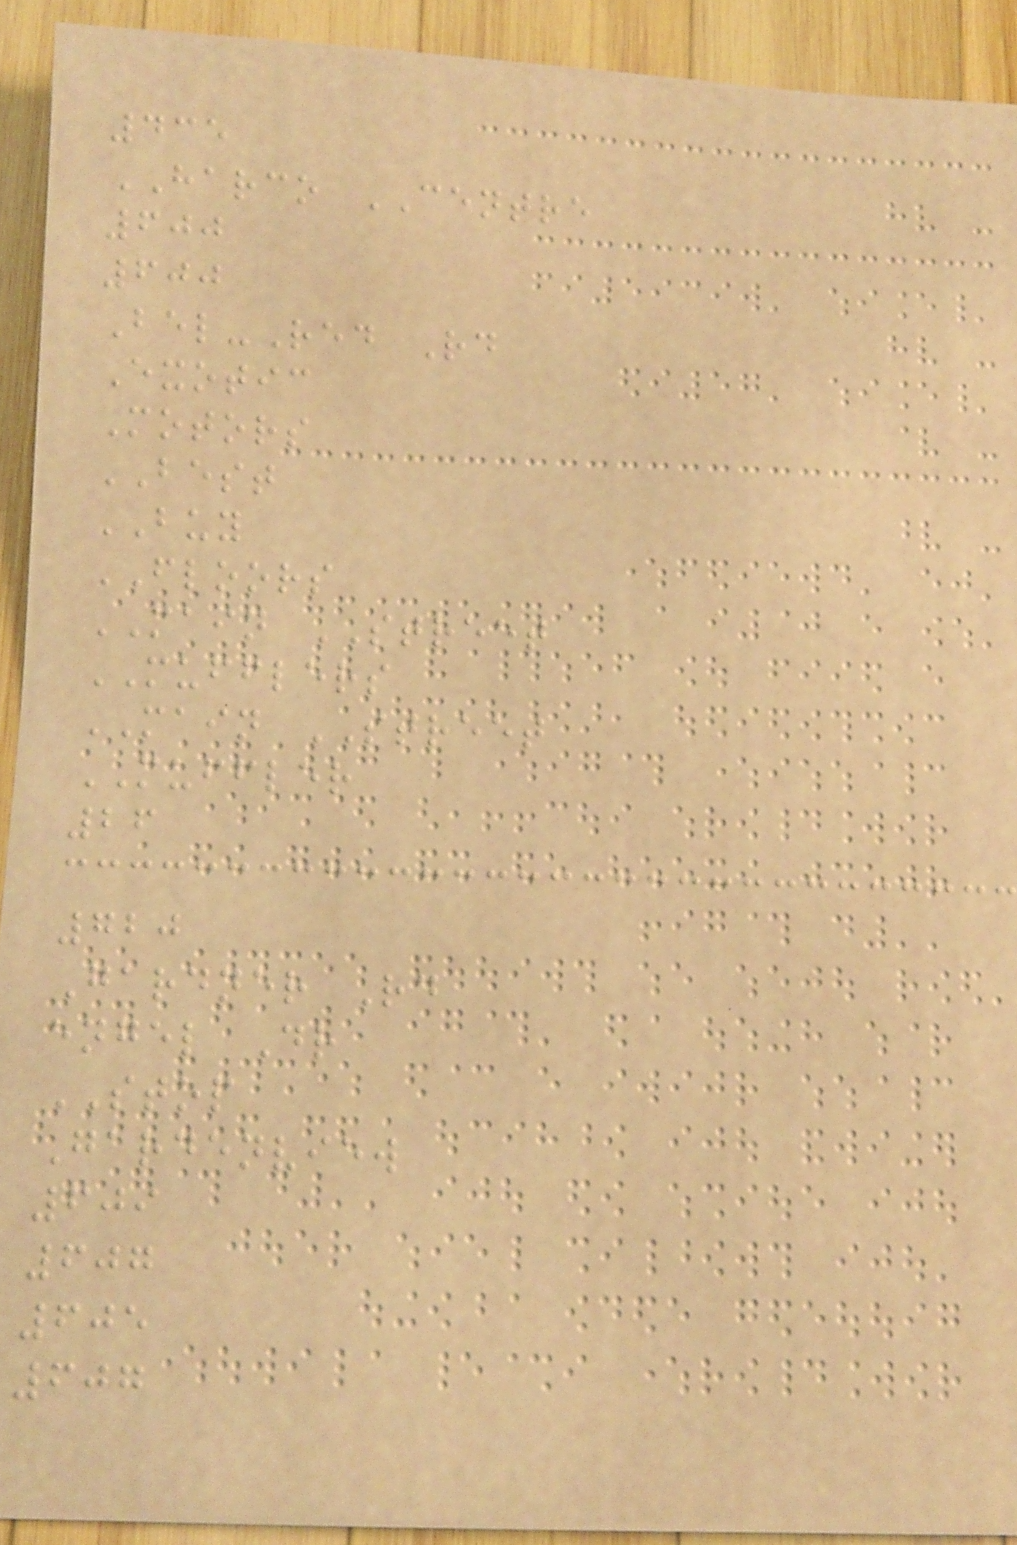435
HARCO CENTRE
600
600
Bel-Red Rd
Exotic
Motors
BEST
BUY
FLOORS
MAIN STREET
MUFFLERS
MAIN STREET
MUFFLER
26
720
Gardner Rd
engel Dr
STOP
Gardenview
609
607
605
607
